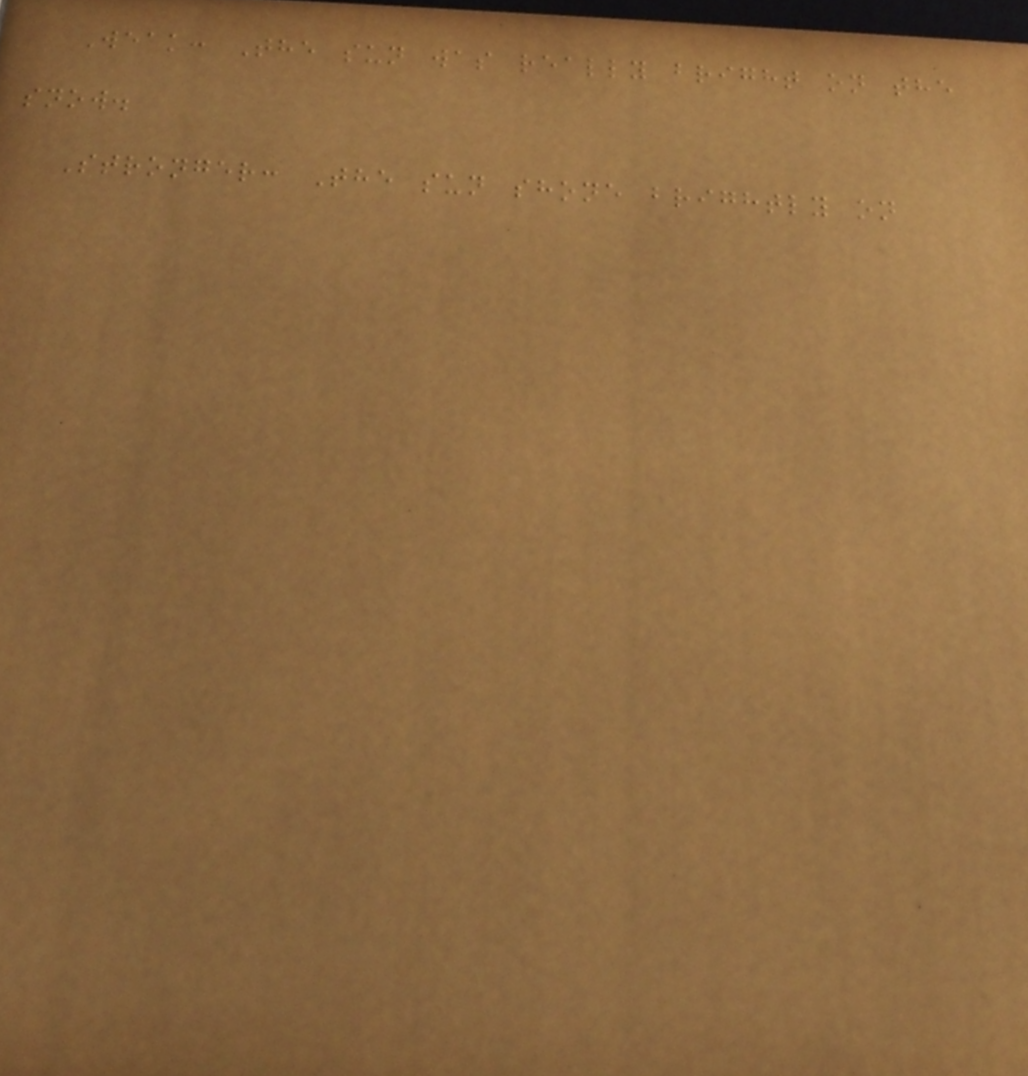Weak: The sun was really bright on the
snow.
Stronger: The sun shone brightly on
